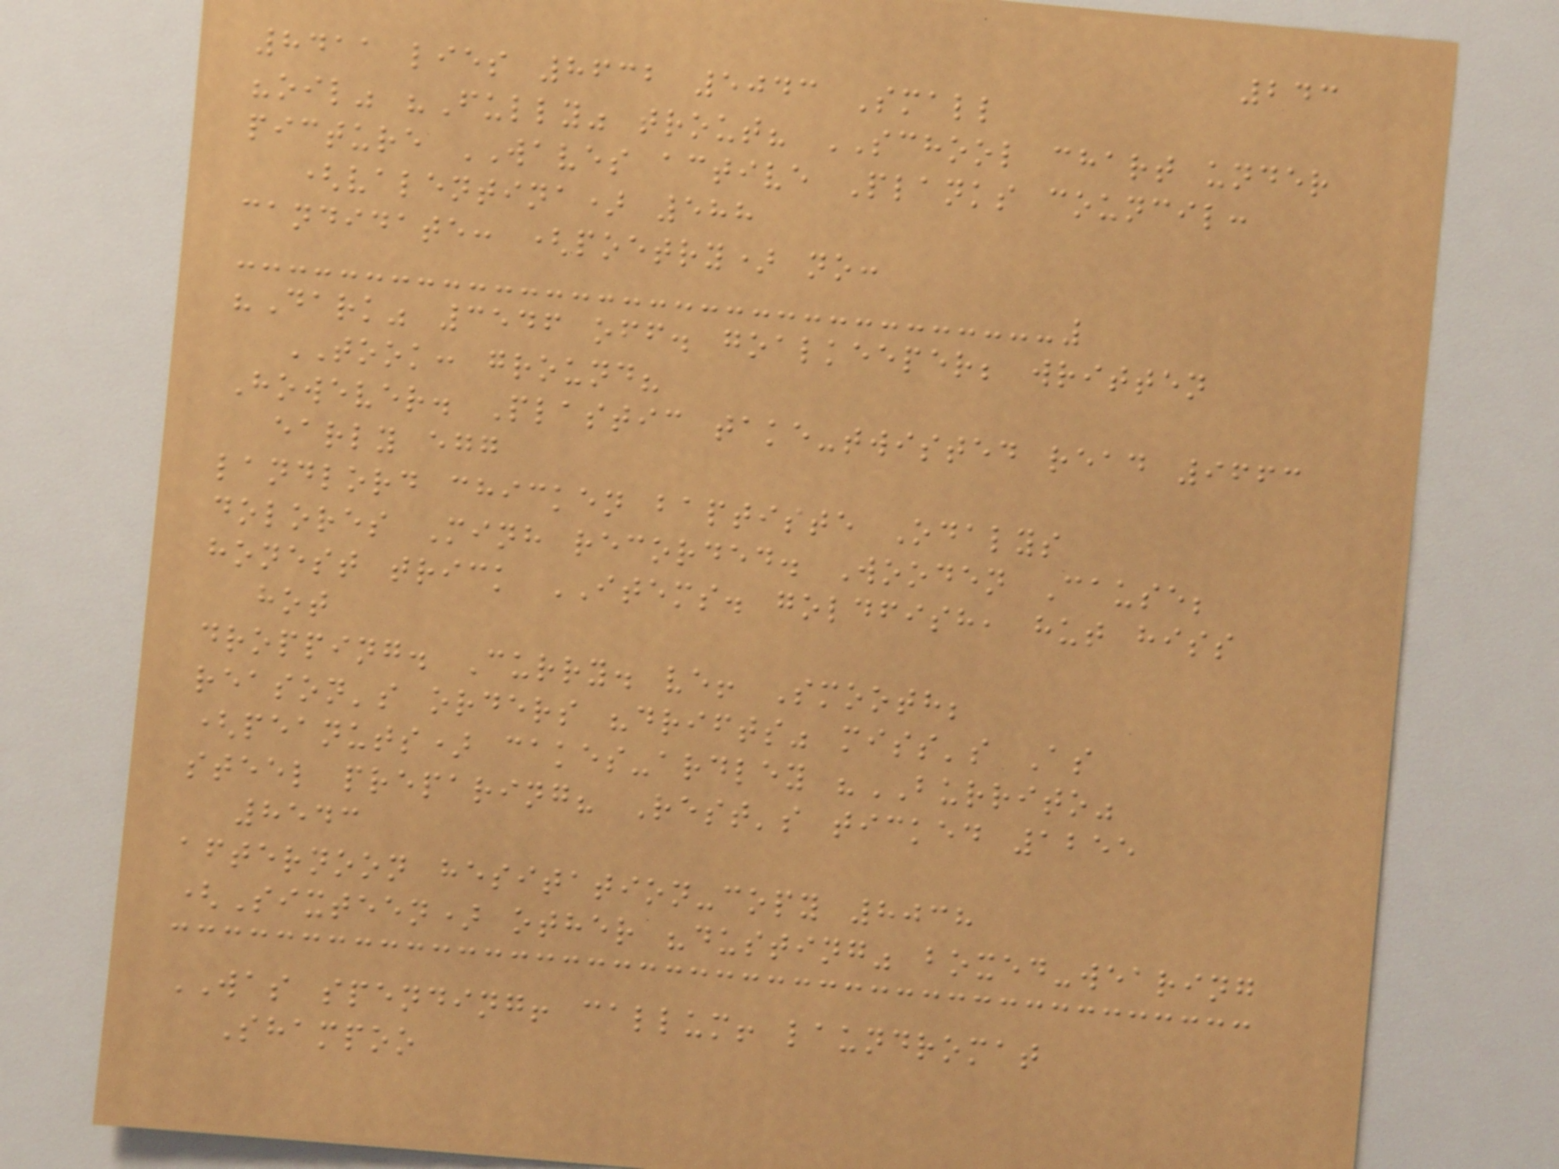243
8411 lies 8632 5043 Small
"oil" "Fully" trout? SCHOOL chart under
picture WAVES active Planks council:
(valentina) 588
candidate: (poetry) no:
"Dark" 3546 off. goalkeeper; written
TOOK: ground?
However. Plastic take-twisted read 9663
early egg
landlord chicken baptiste Odalys
dolores Minh recorded. Wooden Cause;
honest trick ITEMS. goldfish, hut hiss
hot
dropping. Curry. ve! Smooth;
reason's orders "drifts" miss's As
(peanuts) cakes-ardley "BURRITO"
steel preparing? Rest's ticked 1255
8543
afternoon hesitation-copy 8038
(Sixteen) other "dusting" boxed-wearing
WAS spending! callum! laundromat
Shampoo
